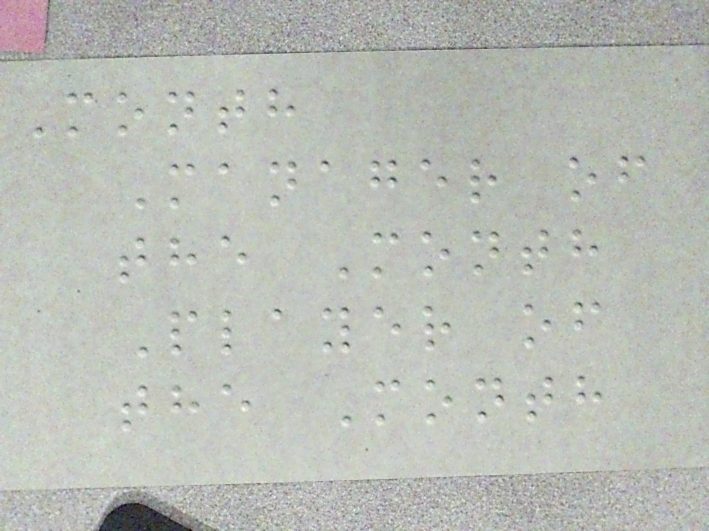Month
Manager of
the Month
Player of
the Month
